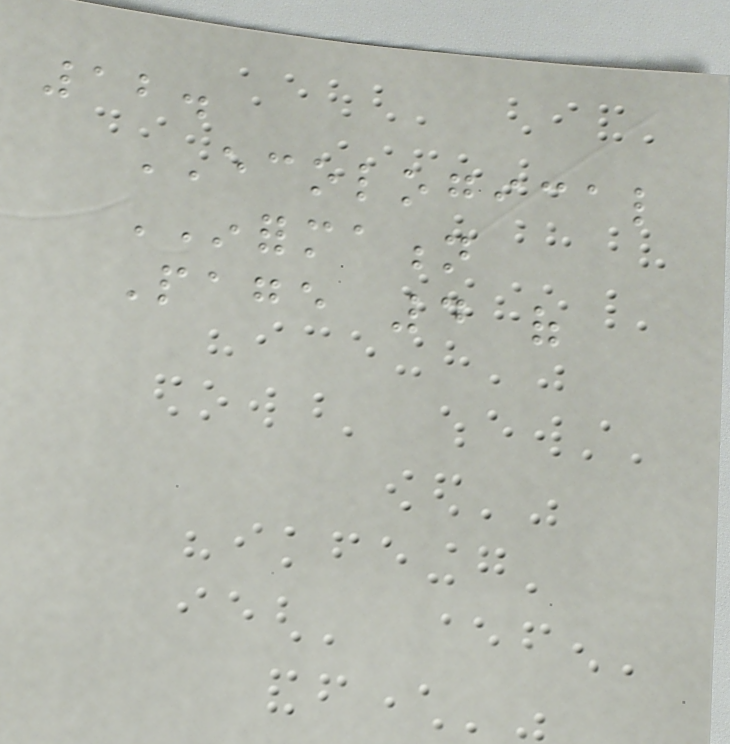12.
ECOLOGICAL
INFORMATION
Page 4 of
